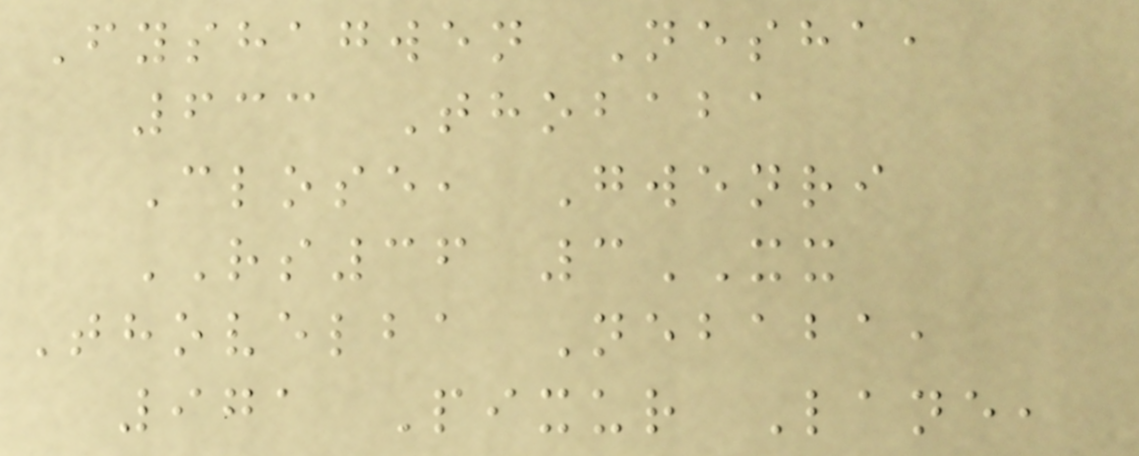Fyshagwen Nesha,
633 Thobaba
Close, Gwenri
RS36 3XX
Thovelba Nebaba,
971 Pixur Lane,
